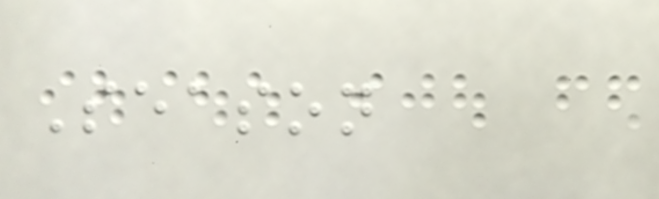Season
